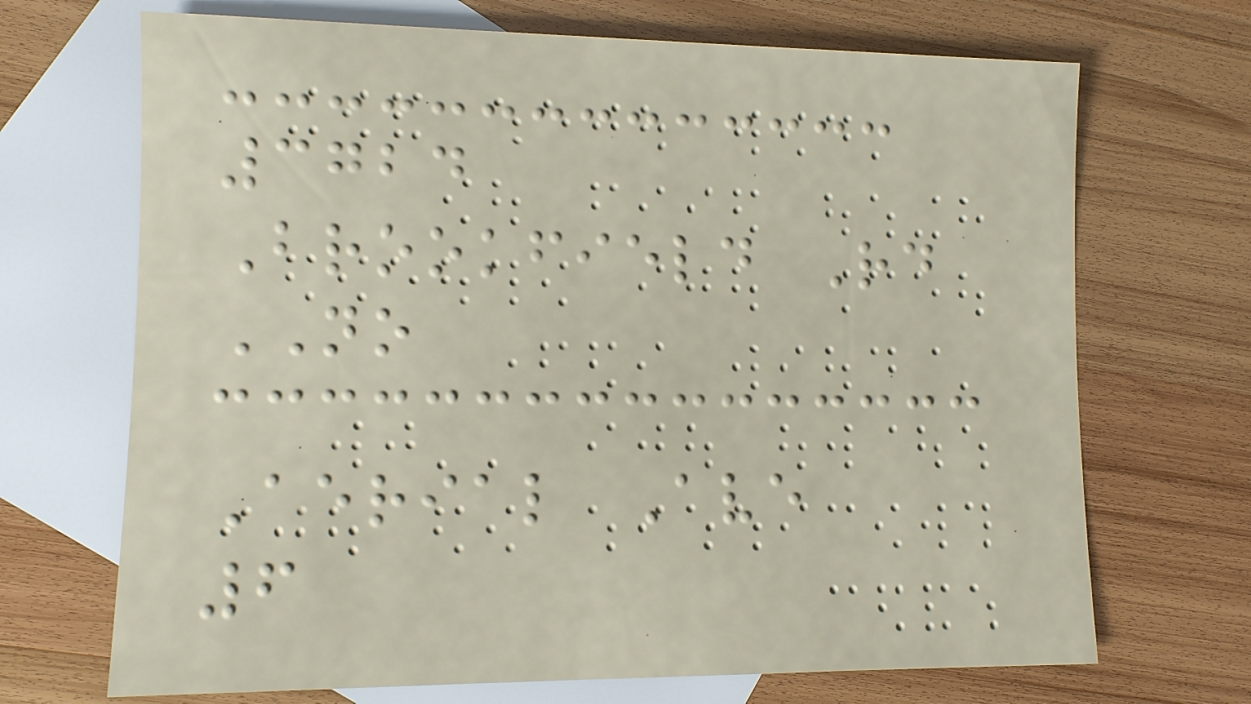3724
Brookfield Rd
NO
Aerial Ave
6
